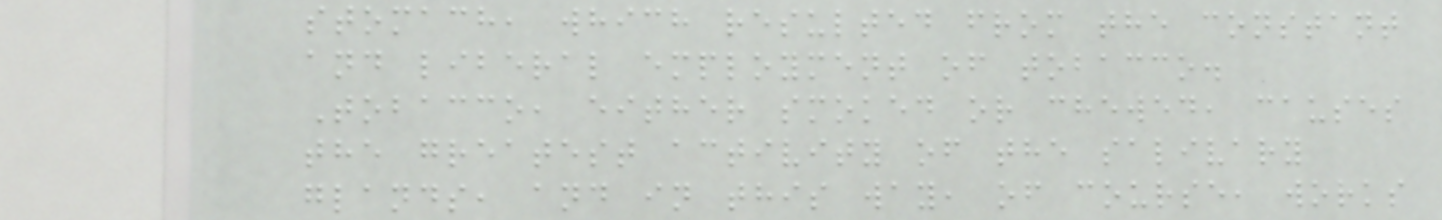stomach, which resulted from the constant
and liberal employment of tobacco.
Tobacco, either smoked or chewed, causes
the greatest activity of the salivary
glands, and in this way, of course, works
